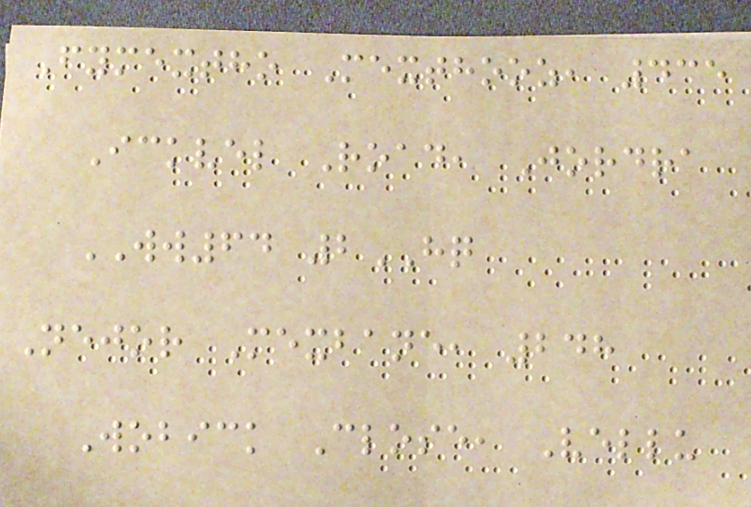Fymextho Mexthooz, 435
Ickvel Road, Jordra
WW64 2HQ
Nejor Mexbane, 248
Wobick Close, Vellu
